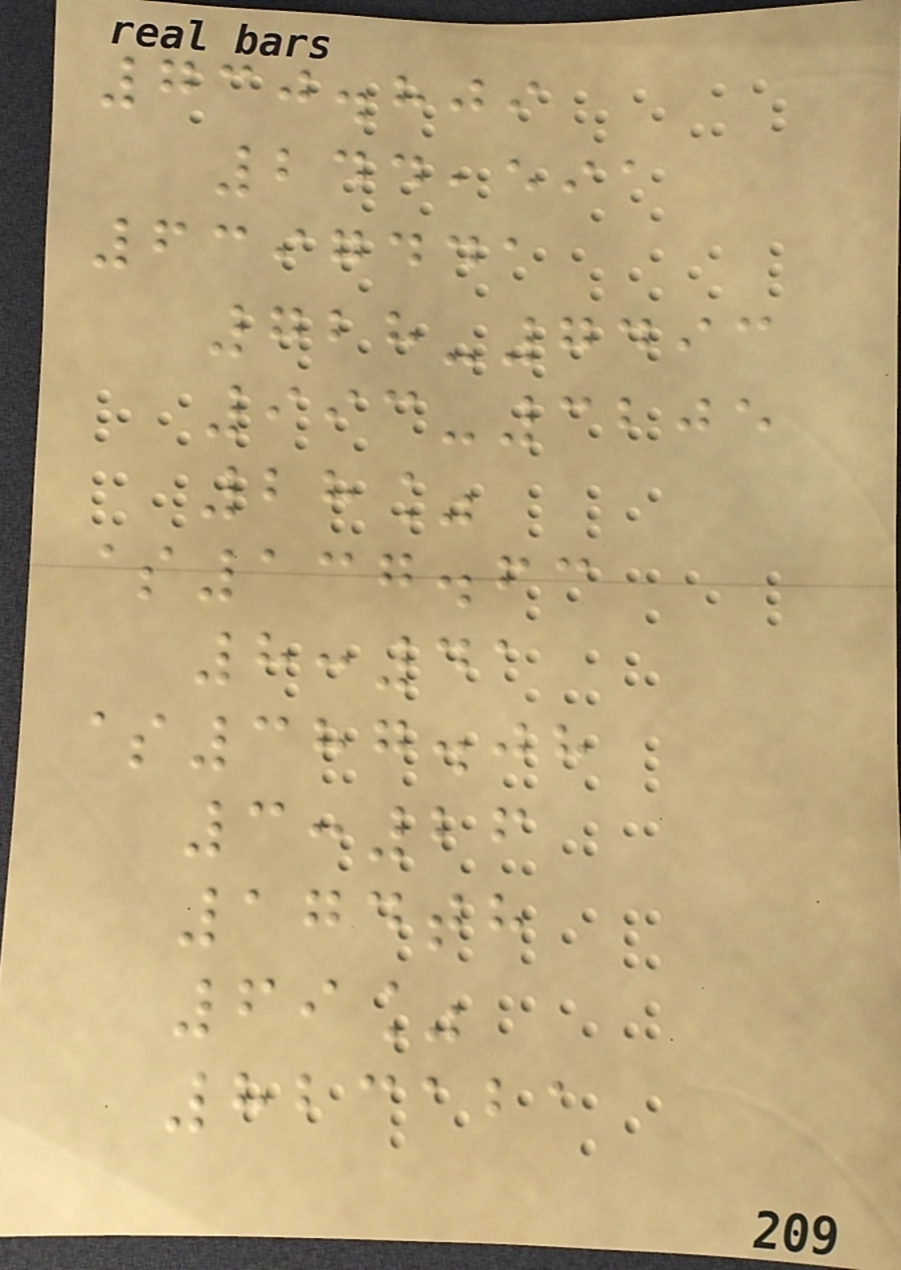730.809
244,591
6397441
728-7493
993-3205
28%
$137.63
8:41
$387.08
3:26
174th
69%
823121
